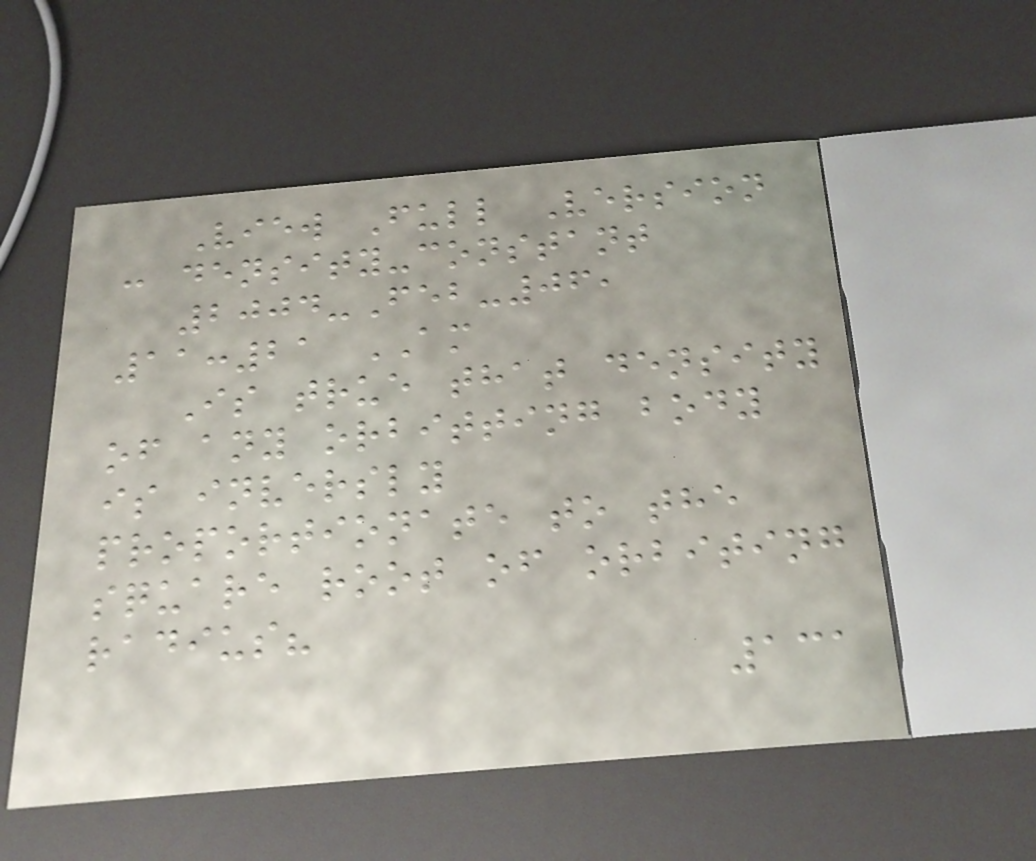View Full Version
: density-constant
2004-Feb-06,
11:21 AM
Is true that density
of any orbitting body
is inversly
proportionate to the
square root of orbiting
radius?
131
